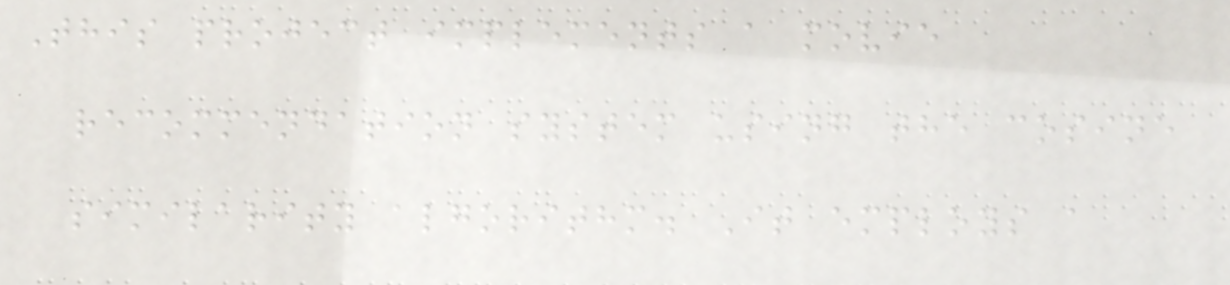This project implements a movie
recommendation system using the cosine
similarity algorithm. It employs a
